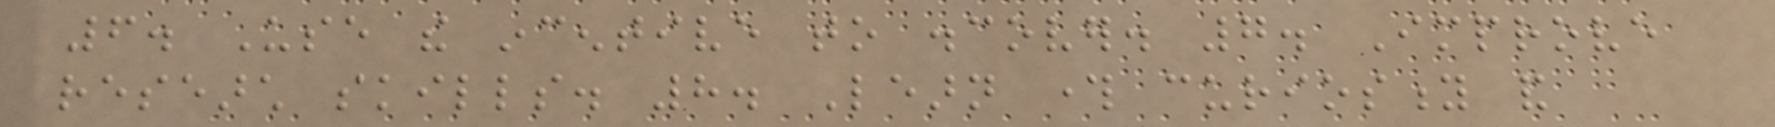6. Use the incentive to discover. 7. Improve
research skills. 8. Learn through curiosity and
